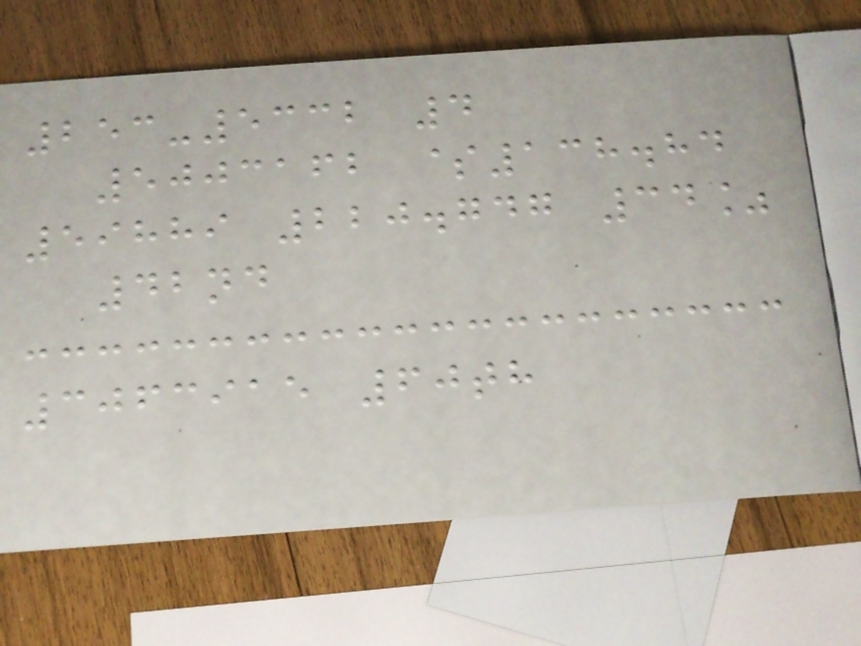253-5332 4
5003162 $138.84
59889 220.747 34%
42nd
3063915 60th
